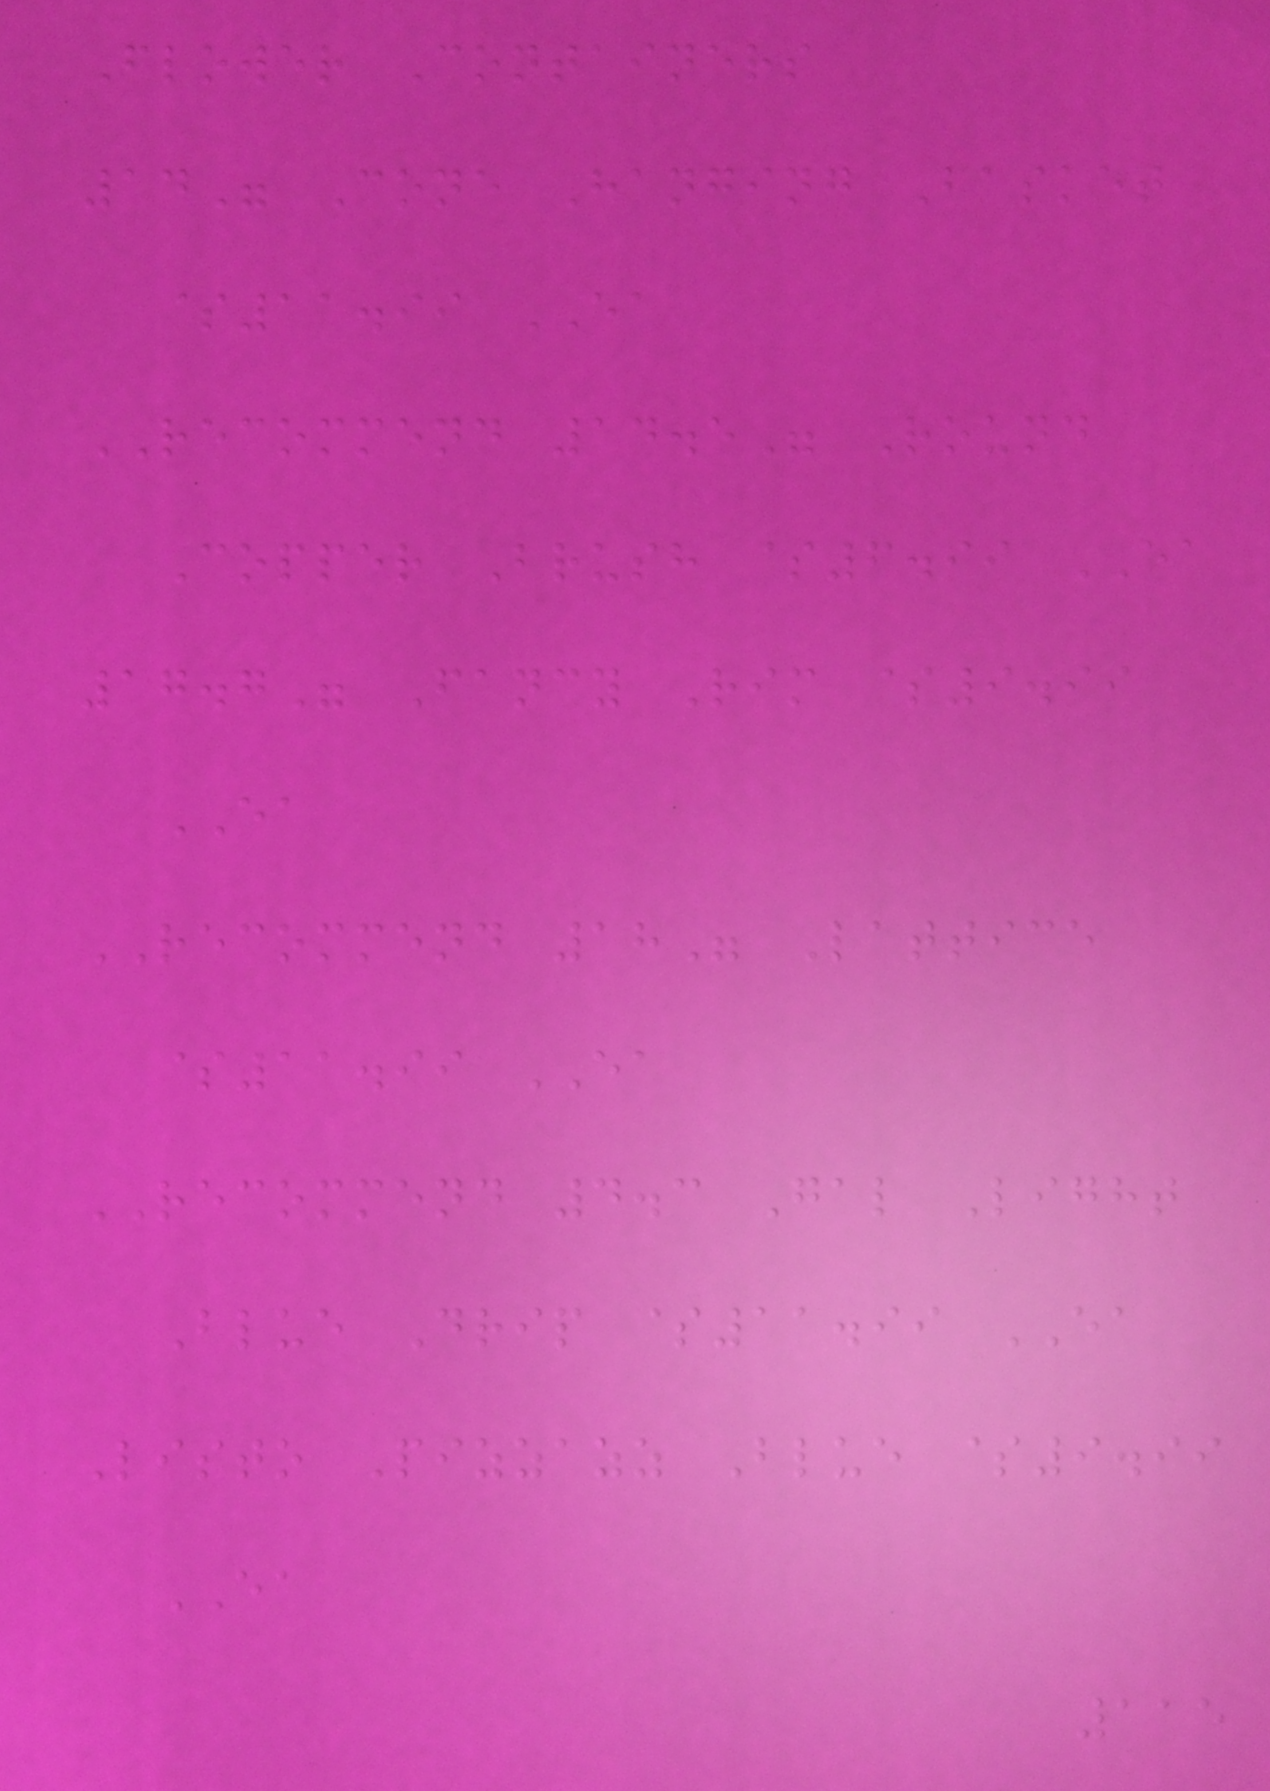Flower Containers
14" Cone Hanging Basket
$11.99 EA
RECOMMEND 14.5" Round
Copper Brush $6.99 EA
17.7" Fancy Rim $9.99
EA
RECOMMEND 18" Lattice
$11.99 EA
RECOMMEND 4.3 Gal Light
Blue Drip $11.99 EA
Listo Pizzazz Blue $9.99
EA
115
